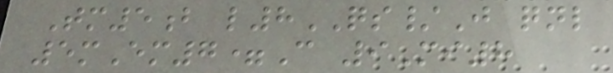Tm5b l8QS/J qnl
5mEm7=C 9Mi8
